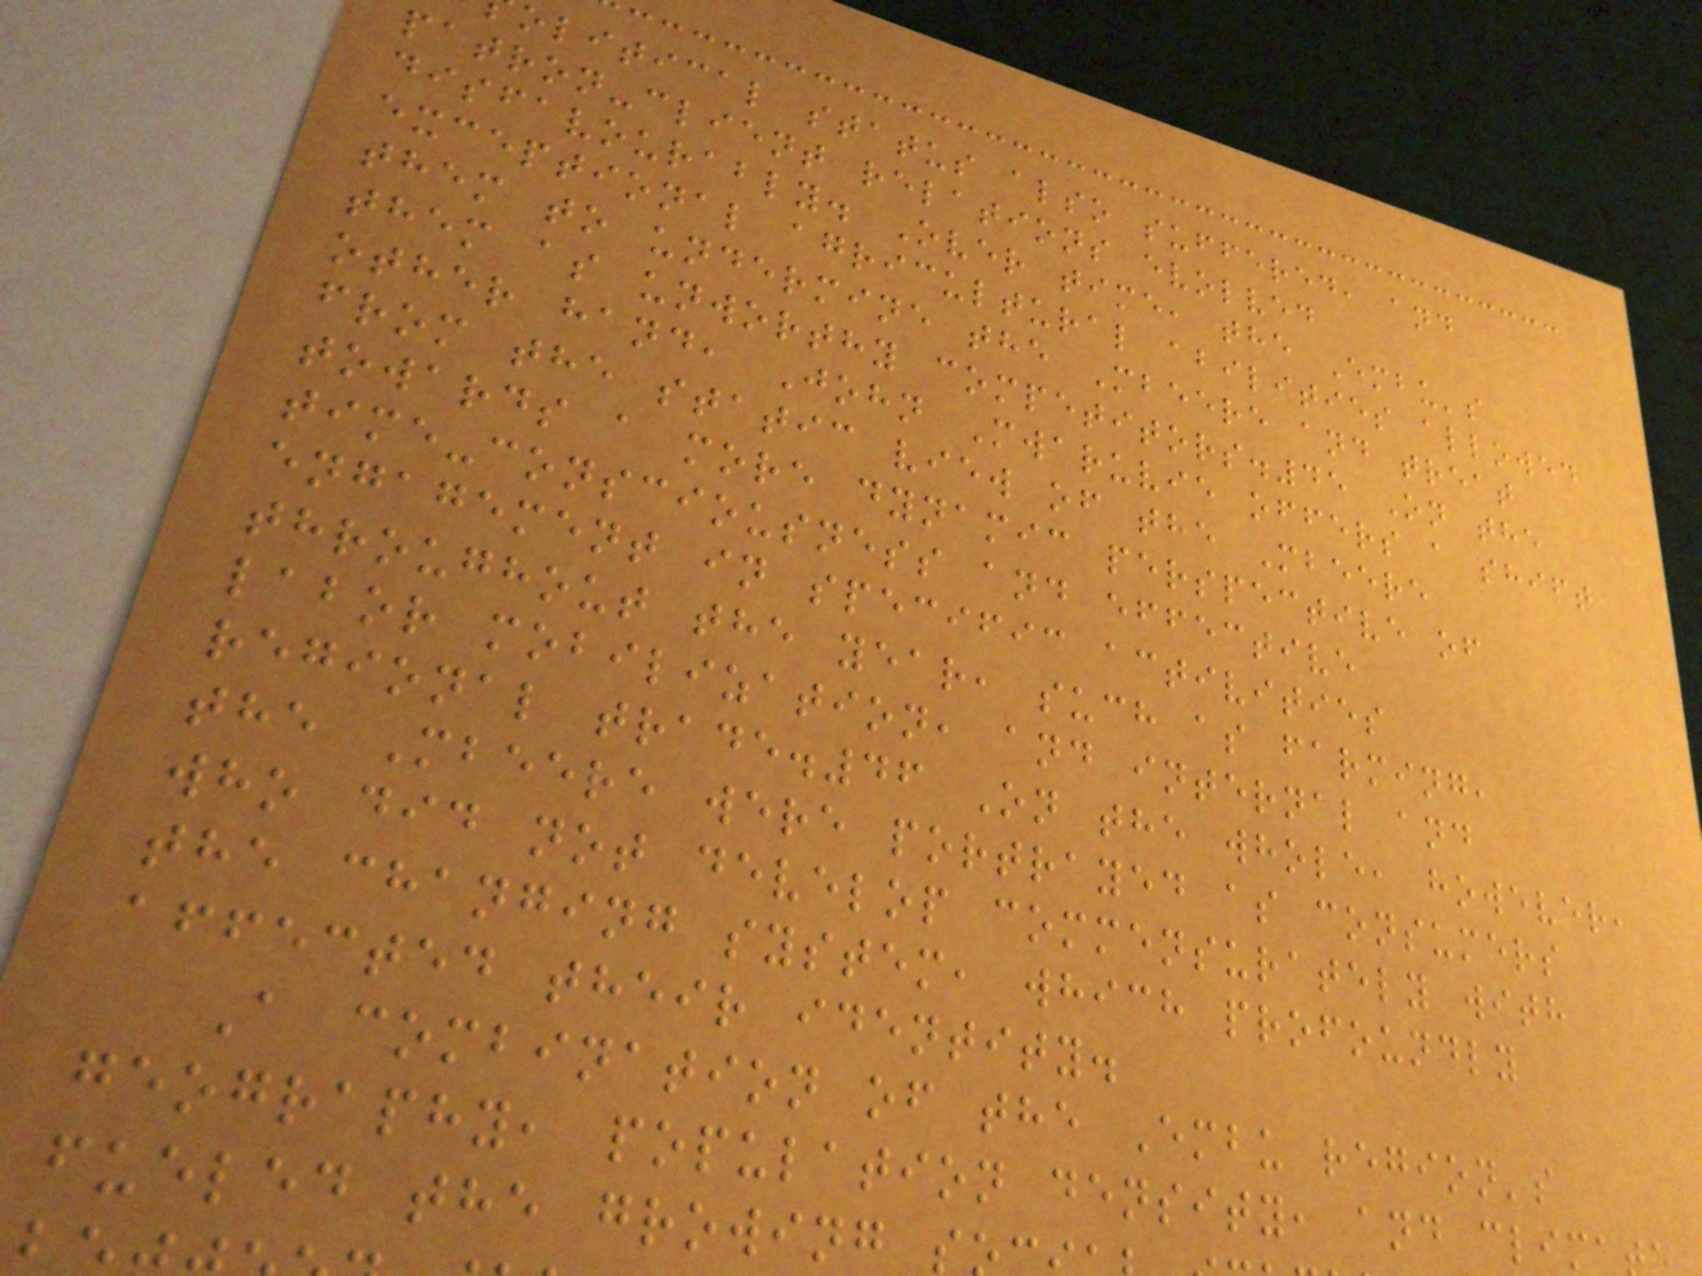olitical status also suffered, and
patron-client relations evolved
disfavourably. Over time, the Embu's
exceptional agricultural abilities allowed
them to undermine the Mbeere and treat
them as unworthy competitors.45 On the
other hand, John Mwaruvie offers a shift
from the static view of the Mbeere
towards a more dynamic perspective of
time-consciousness and effective
engagement in specific activities
throughout the year, such as farming,
labor mobilization, and internal and
regional trade.46 On the whole, however,
the Mbeere were portrayed as consumers
who did not develop commensurately with
the changing system, which profoundly
affected their identity.
A combination of the Embu region's
geography, population density, and clima
fueled the growing s
